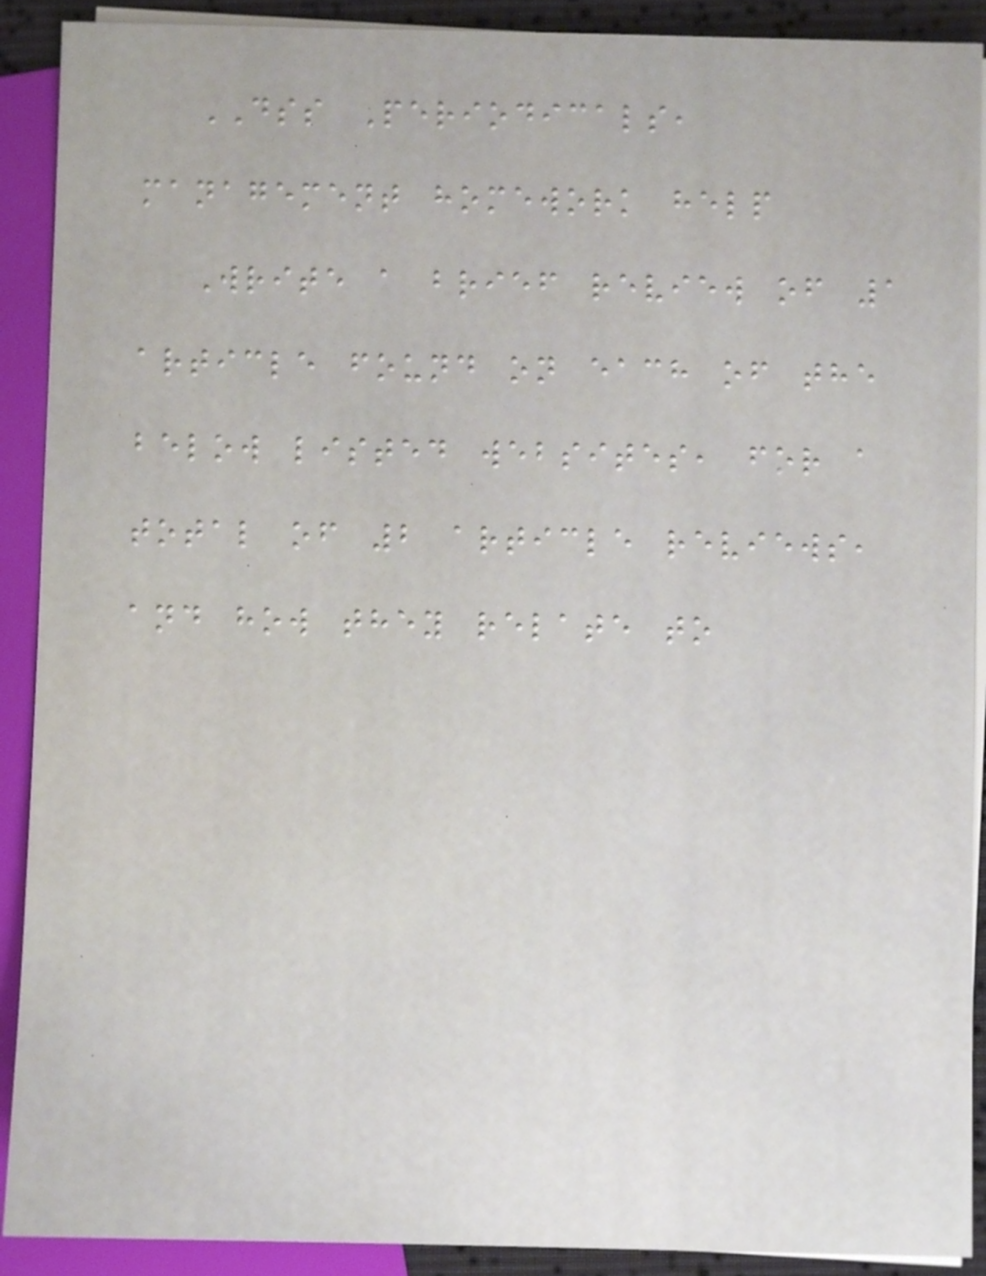DSS Periodicals,
management homework help
Write a brief review of 1
article found on each of the
below listed websites, for a
total of 2 article reviews,
and how they relate to
